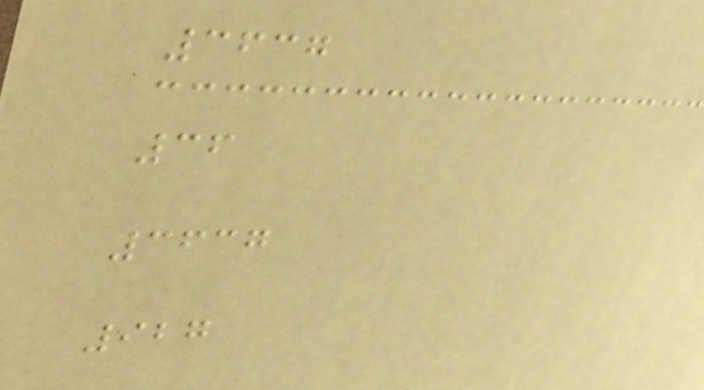3637
36
3637
927
